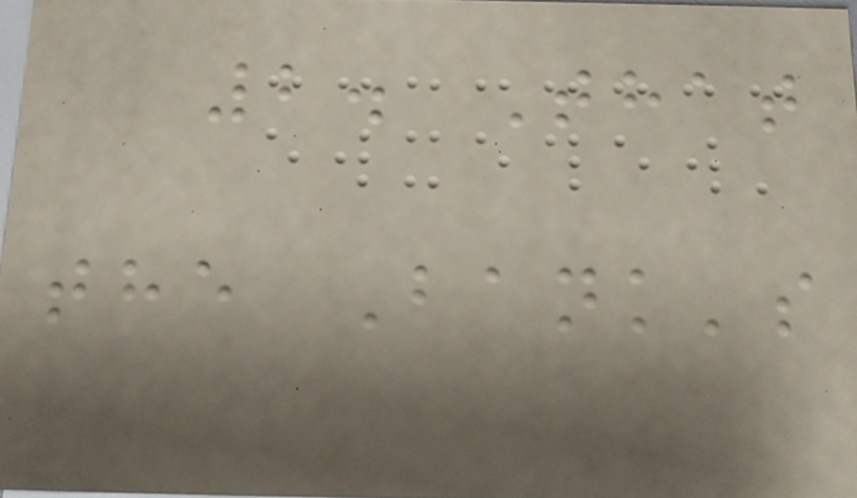2. That
the Bank's
